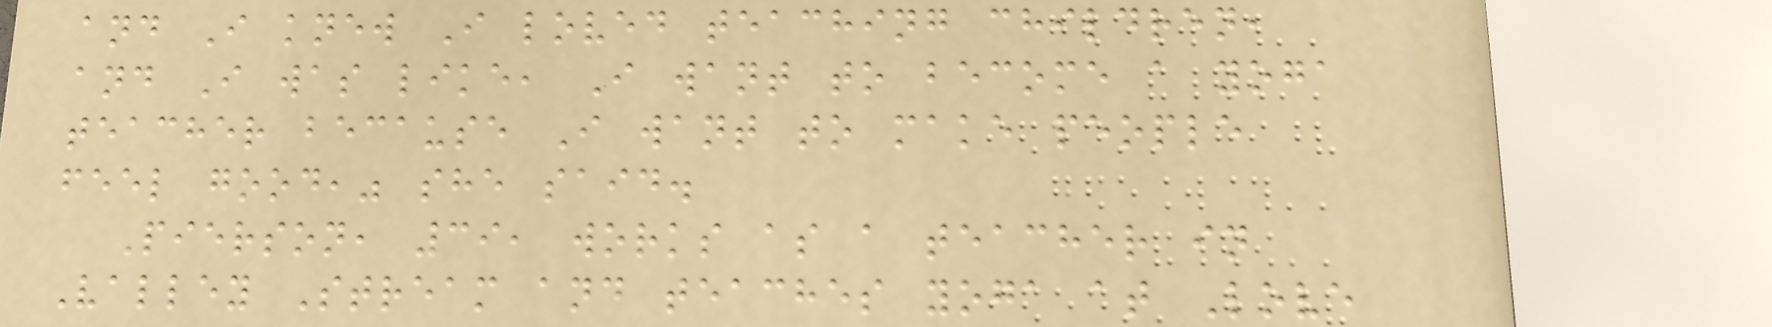and I knew I loved teaching children,
and I was like, I want to become a yoga
teacher because I want to make people
feel good," she said.
Pierson, 39, works as a teacher in
Valley Stream and teaches yoga at Love
